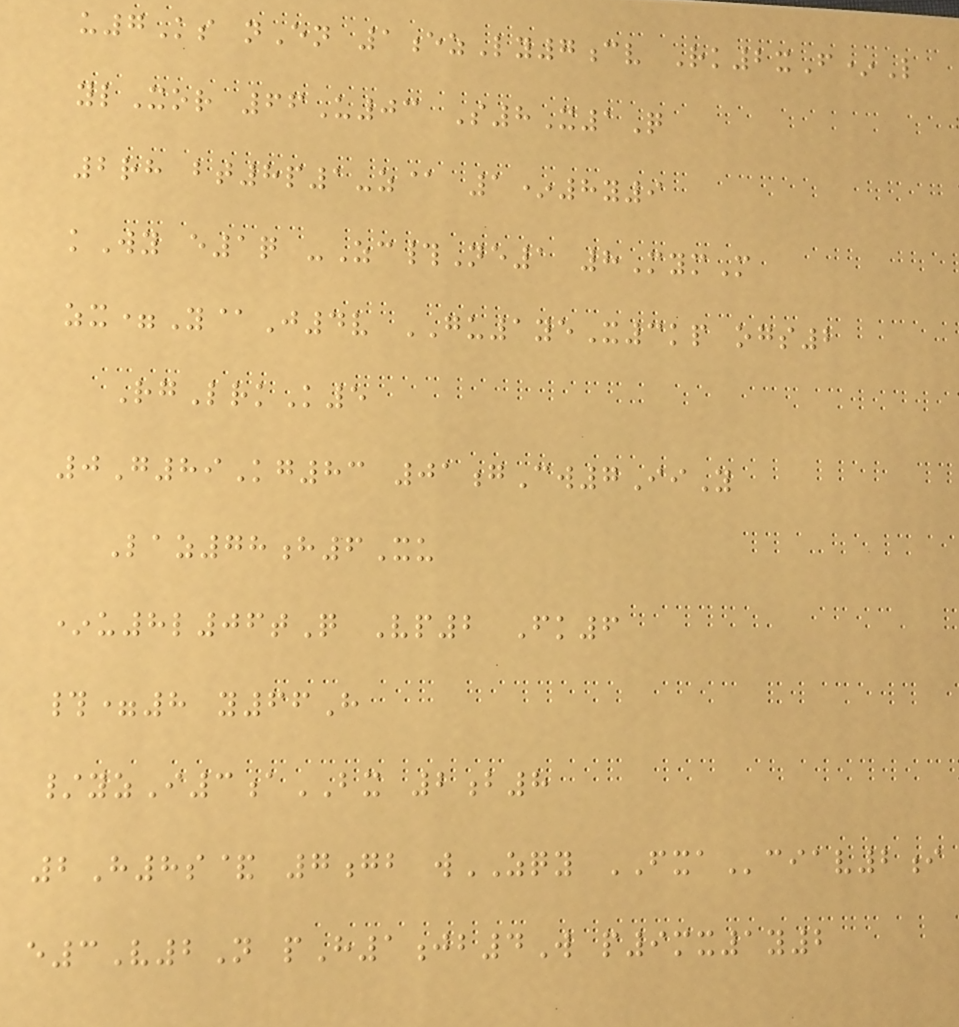u7Ks nEn 1ezLy7cv Rk2xF*L
ylXor 66U03 S8X1Q
2rh bt8p1-z@ 1*8y9
kWy e1q -Zc#Ne1 8MymM
zx=Y@J4v GU1yeX3kp ogs2
RgLrkK5
0G89Kg83 01gCw7IiY
Laz78h6Xu
*u8l06tQ Vp2 Fk6
#=8 y66H
/yzI3aBX 2b8
2H8s& 7gb wZQY FXAciav2i
e3V2N pH1jb4W p9mx1y2
